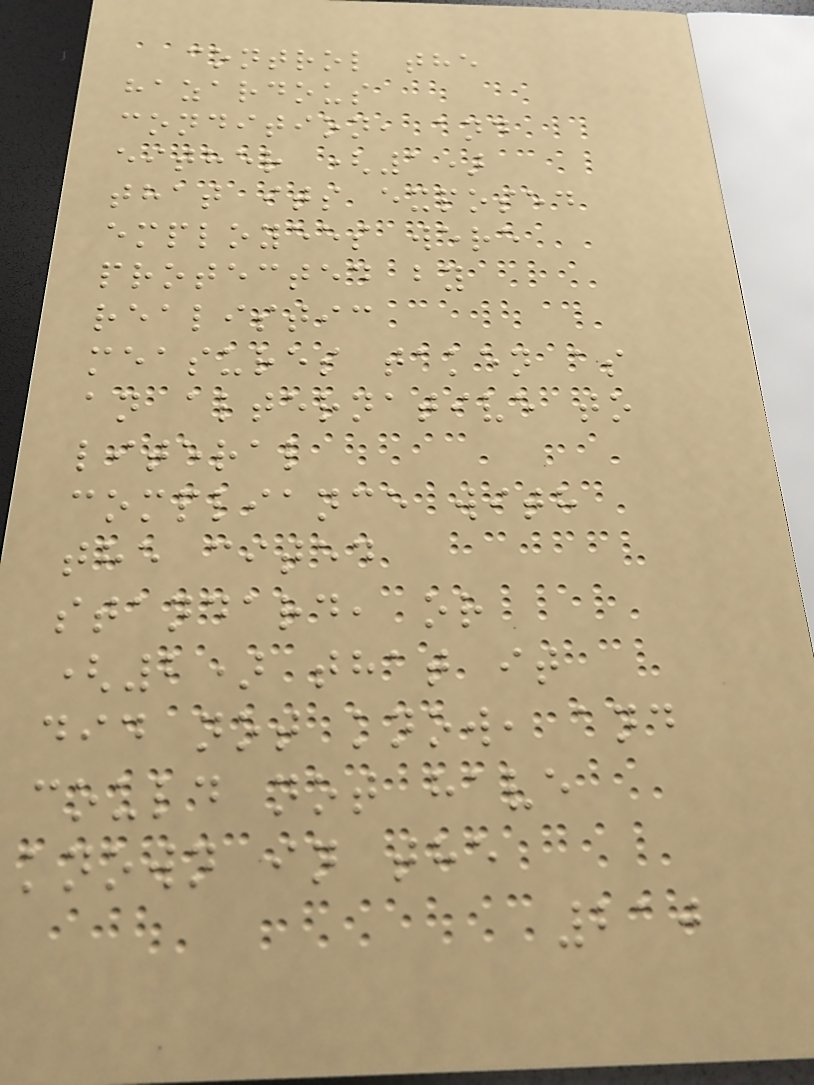control the
hazardous
condition, and
either (1)
that its exposed
employees were
protected by
realistic
measures taken as
an alternative to
literal
compliance with
the cited
standard, or
(2) that it
did not know, and
could not have
known in the
210
